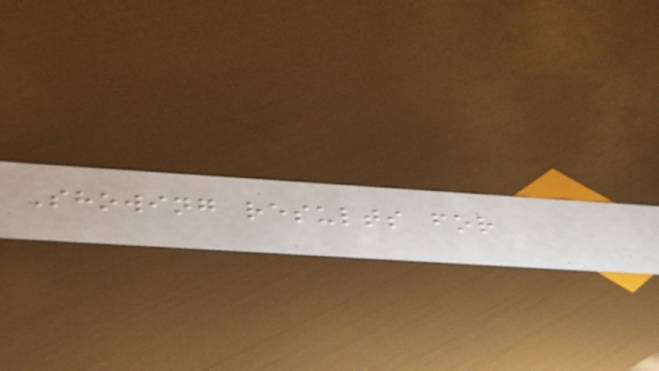Showing results for
